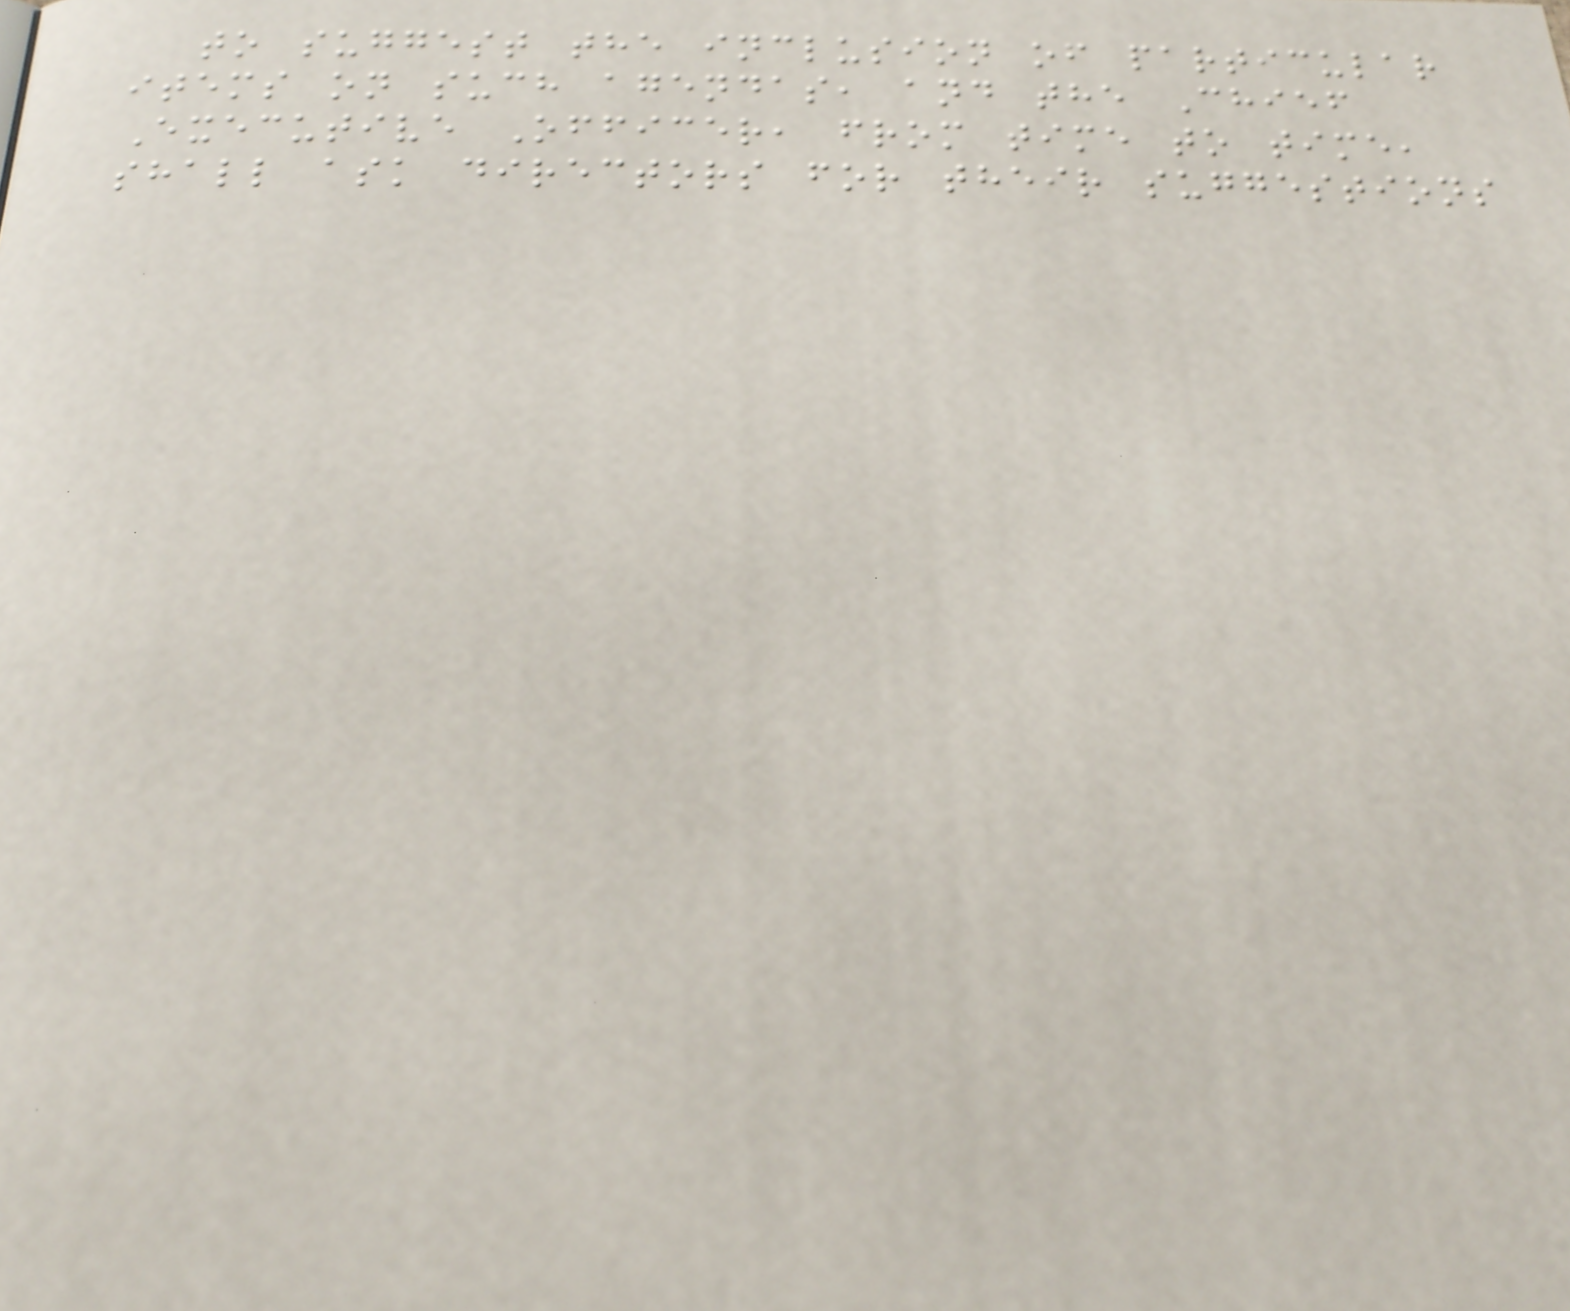to suggest the inclusion of particular
items on such agendas, and the Chief
Executive Officer, from time to time,
shall ask directors for their suggestions
